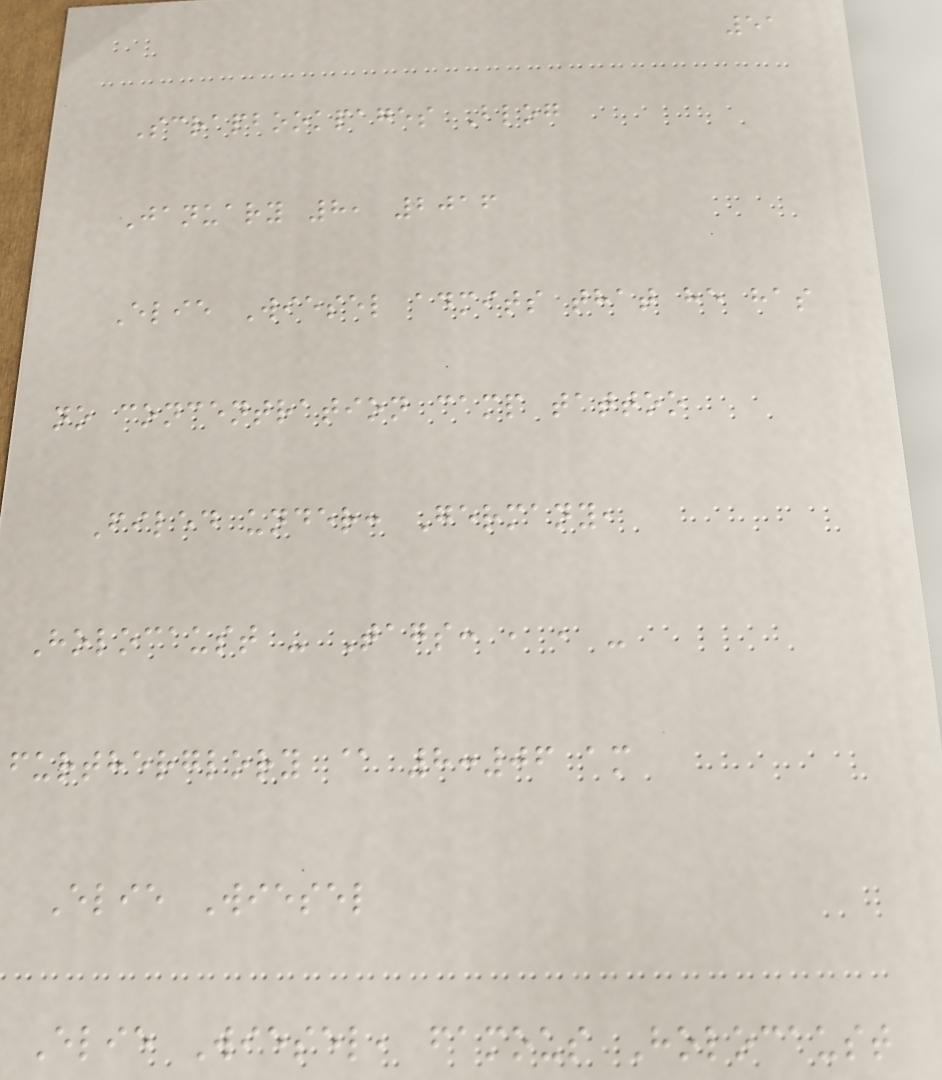51
Scrapbookpages Blog
January 8, 2016
Elie Wiesel admits that he has
no concentration camp tattoo
Filed under: Germany,
Holocaust - Tags: , , -
furtherglory @ 8:06 am
Elie Wiesel
Elie Wiesel, famous Holocaust
